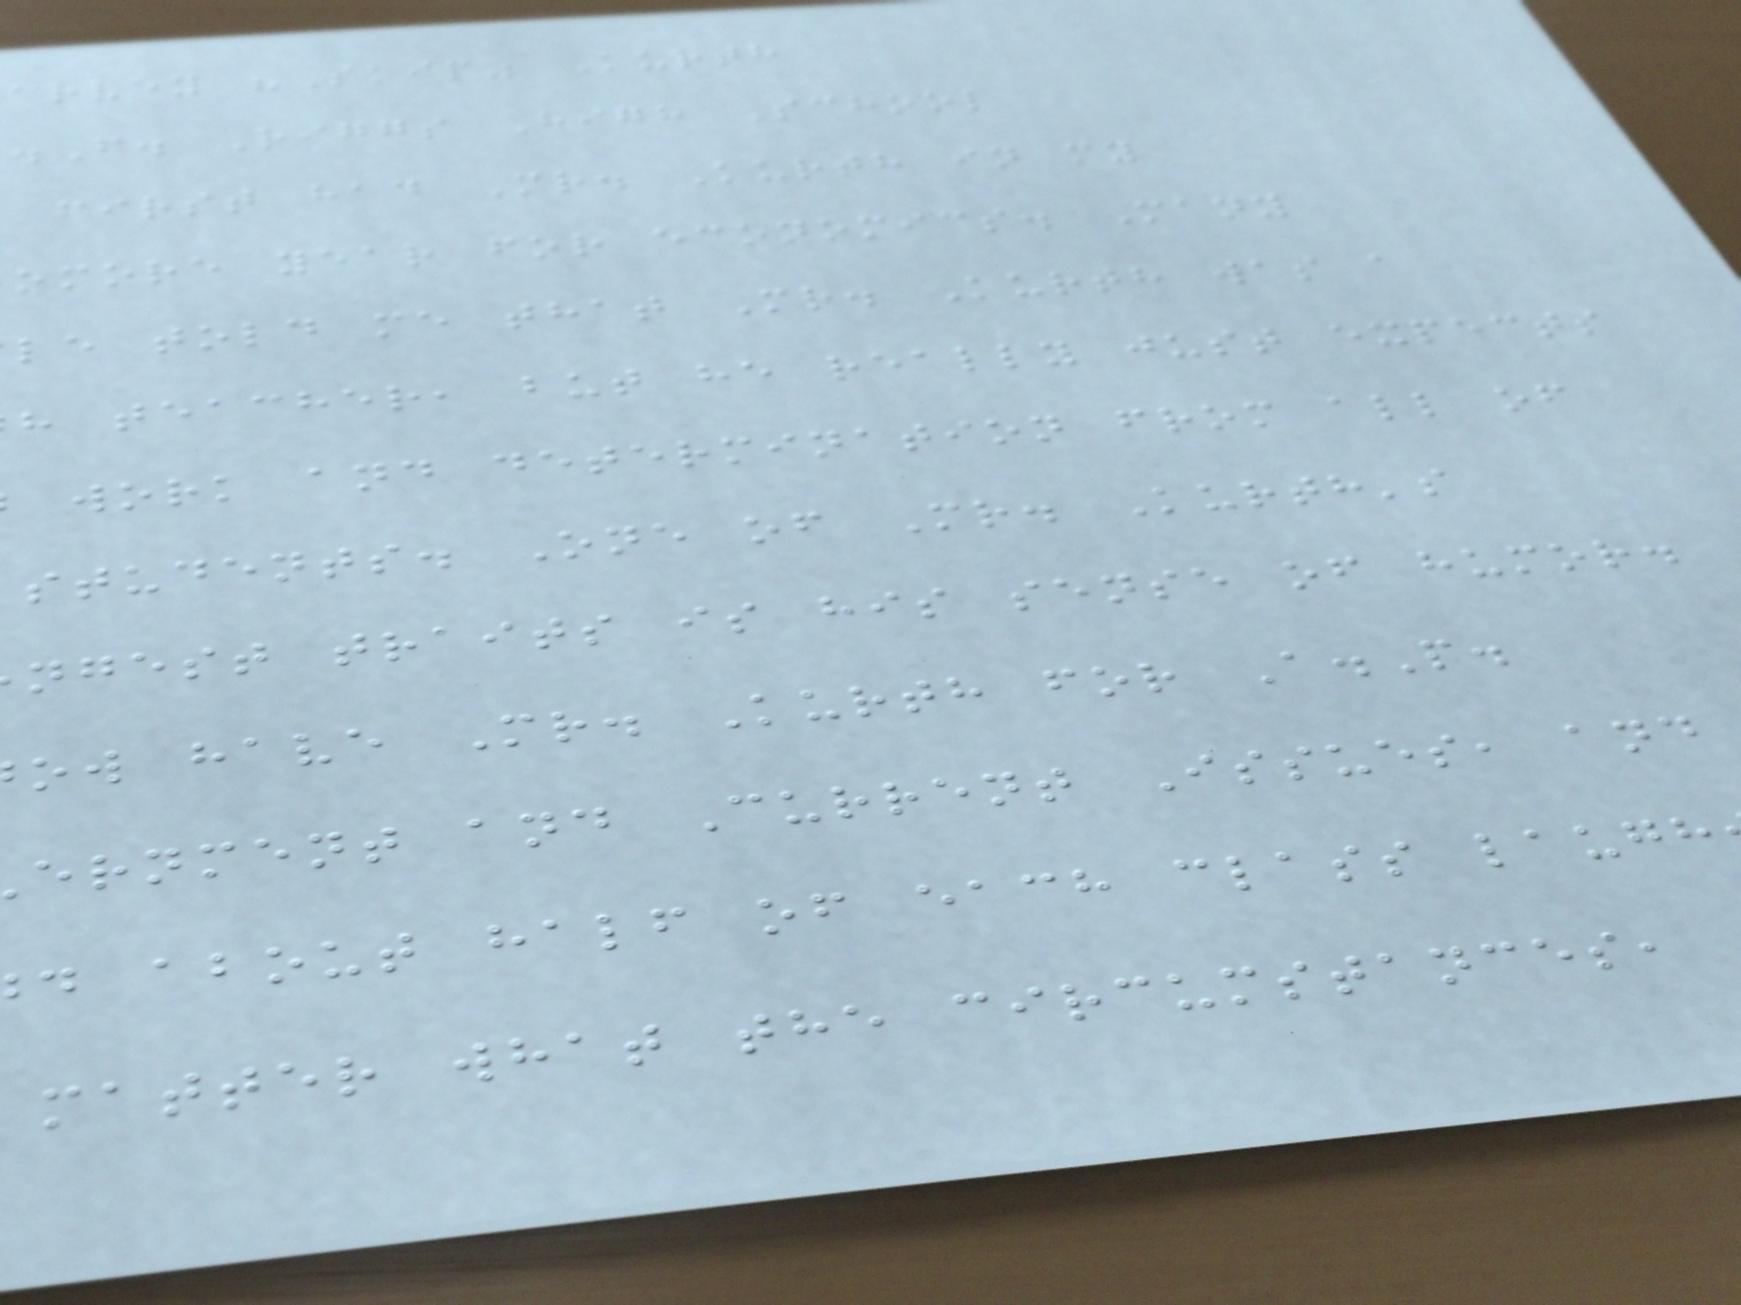arvey "Skip" Kurth
.F. Riggs High School
first had Mr. Kurth in my
omore year for economics. Many
le told me that Mr. Kurth was a
h teacher, but he really just expects
work and determination from all of
students. One of Mr. Kurth's
ngest traits is his sense of humor.
ow have Mr. Kurth for A.P.
ernment and Current Issues, and
d about half of each class laugh
matter what the circumstances,
